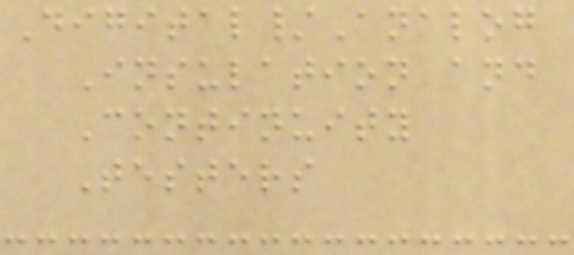Digital/Analog
Insulation and
Continuity
Testers
